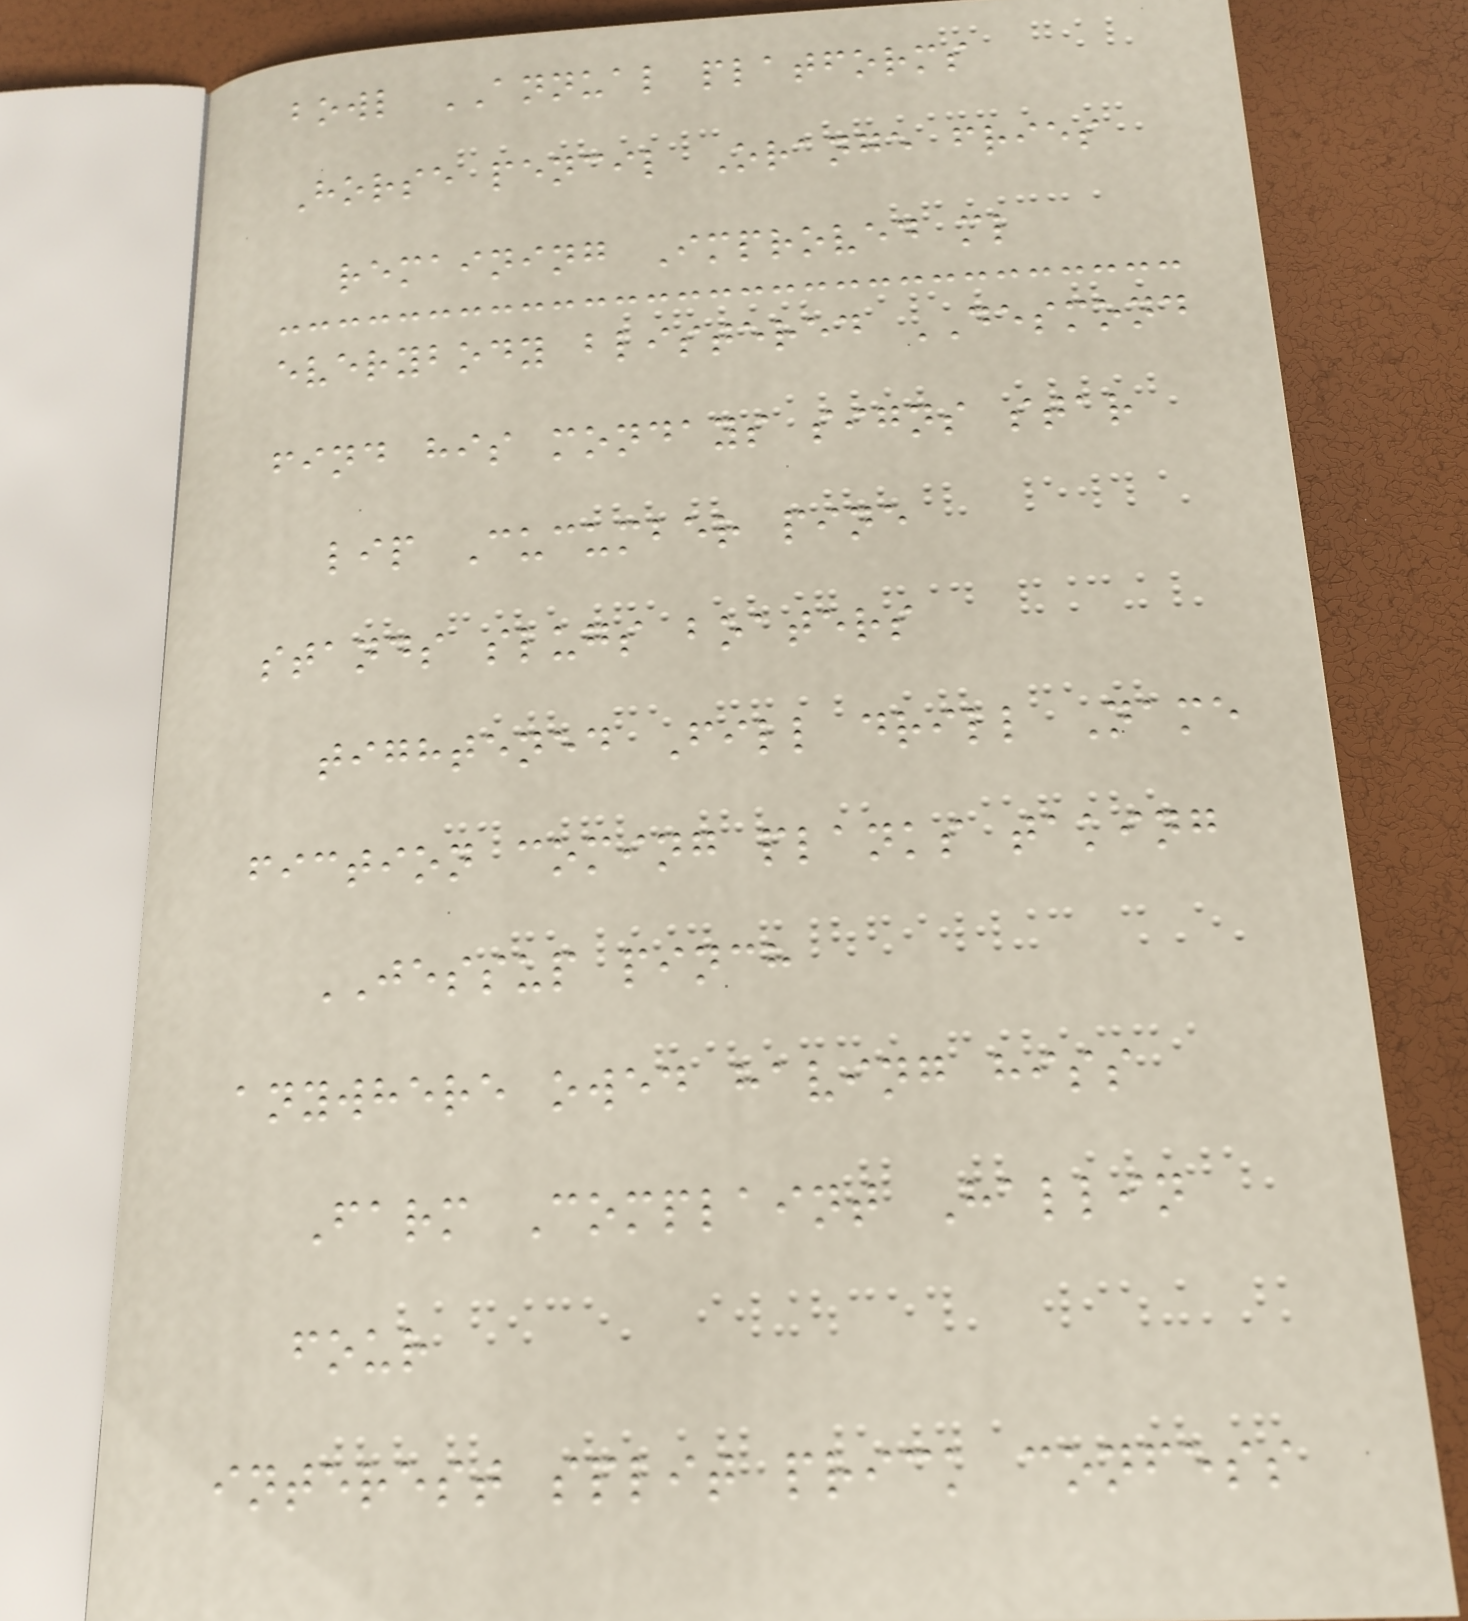bowl ANNUAL platforms
Horse pencil Orange fries
remaining Improved ml
everybody blistered DESMOND
find his mondays signs star
lip Cucumber pine
stands slugs boaters
tightened Fill drill Name
fiction coming planks taking
JESSUP pinch
anywhere owed having hiss
Farm Complaint Hallin
four
interest split prick confess
